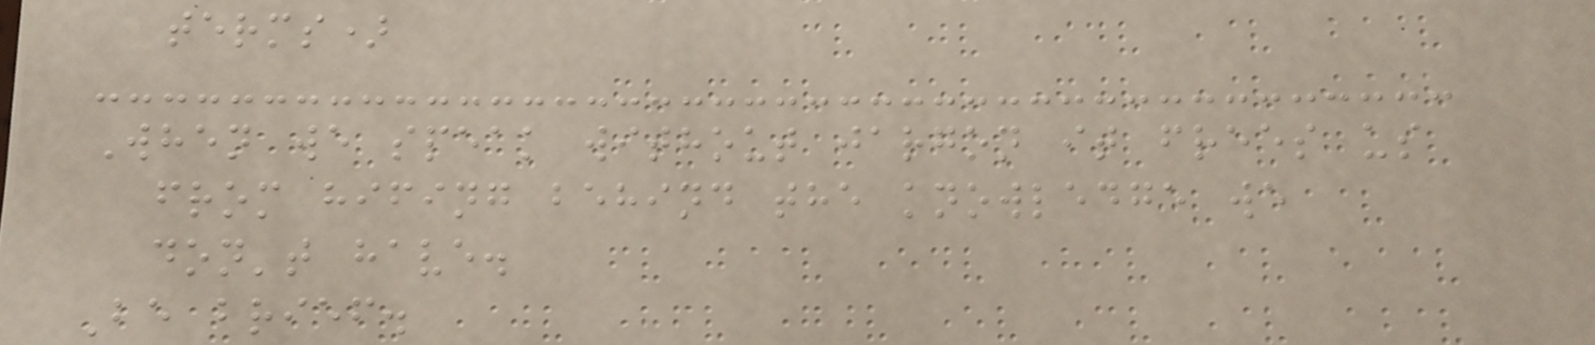terms)
When we speak without jargon it frees us
from hifing behind the knowledge we
don't have.
Be brief.
